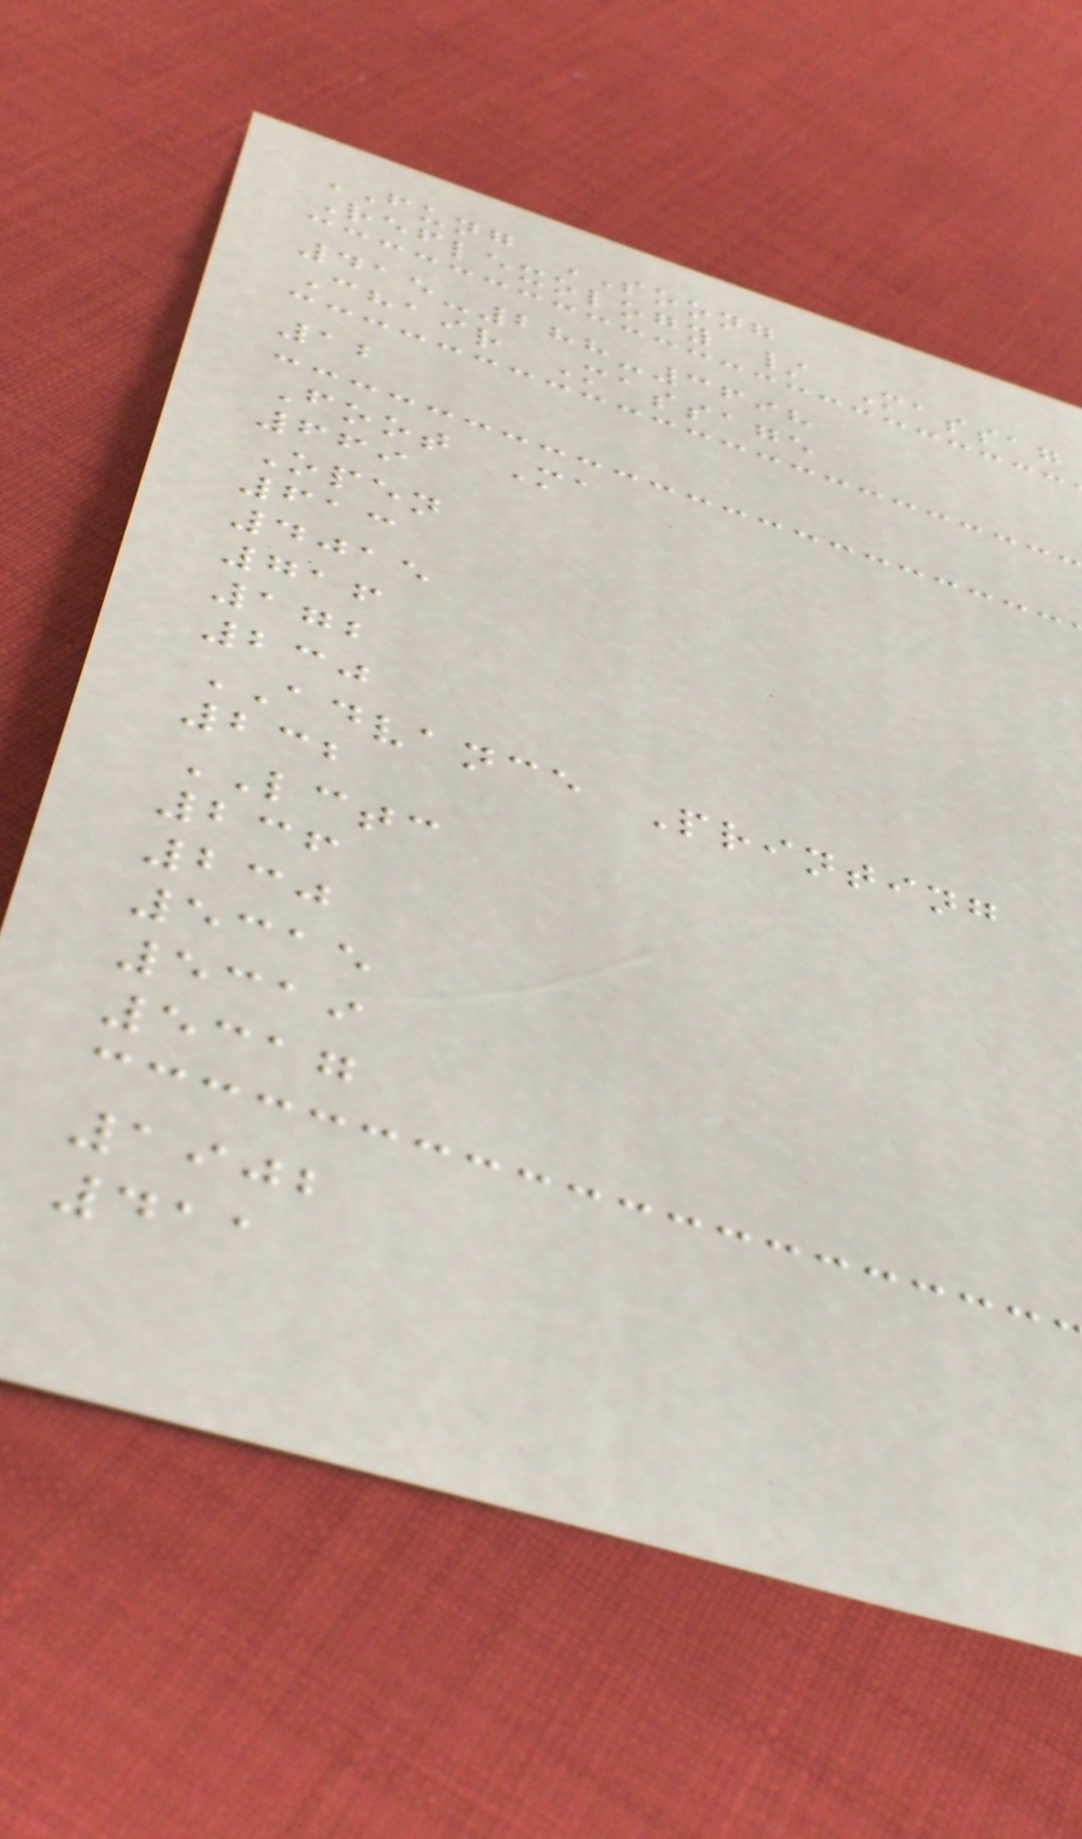FUNG SOONG
Reflexology / Massag
415-288-3698
Chair Massage
12
Foot Ma
669
Open
613
4015
716
172
230
ADVANCE Printing
232
LCTC
236
230
5315
5319
5317
1902
411
